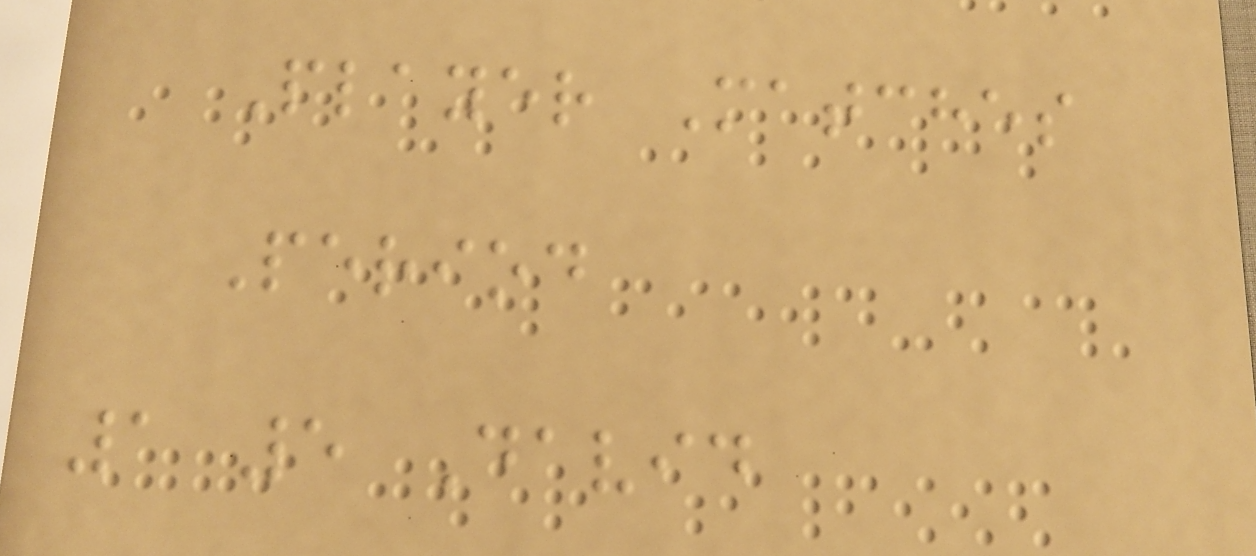Player Matches
Period
1 5 David
